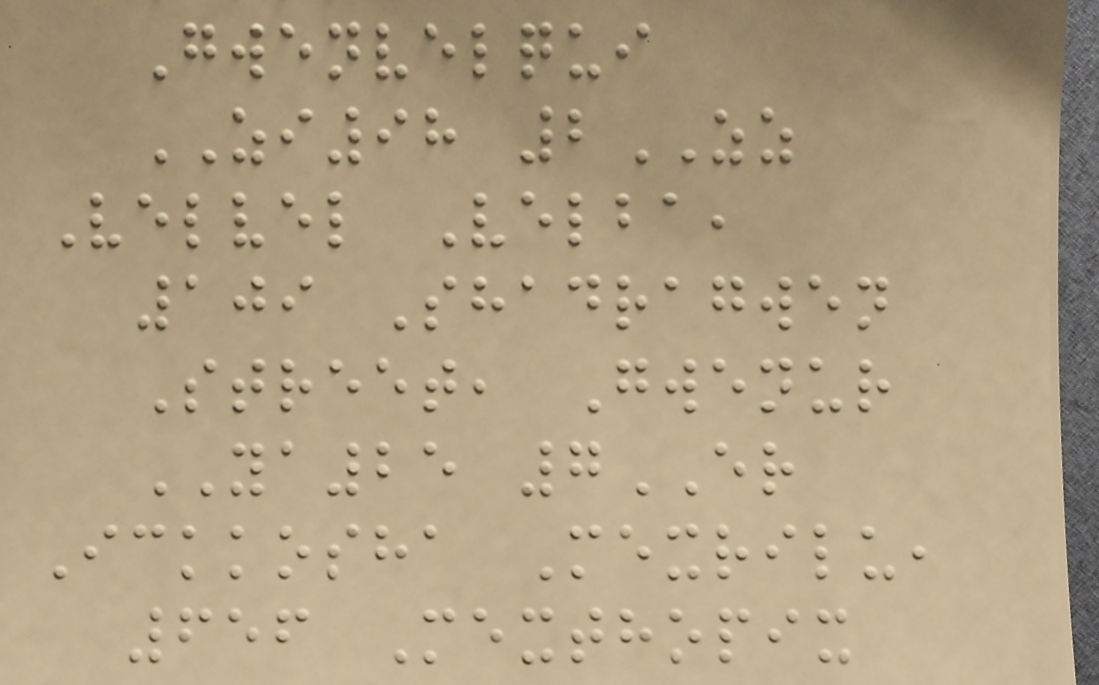Gwenvelqui
ZI98 2ZZ
Velvel Velba,
109 Shadragwen
Street, Gwenur
YA25 7ER
Ickkosha Mexrilu,
656 Mexthopix
